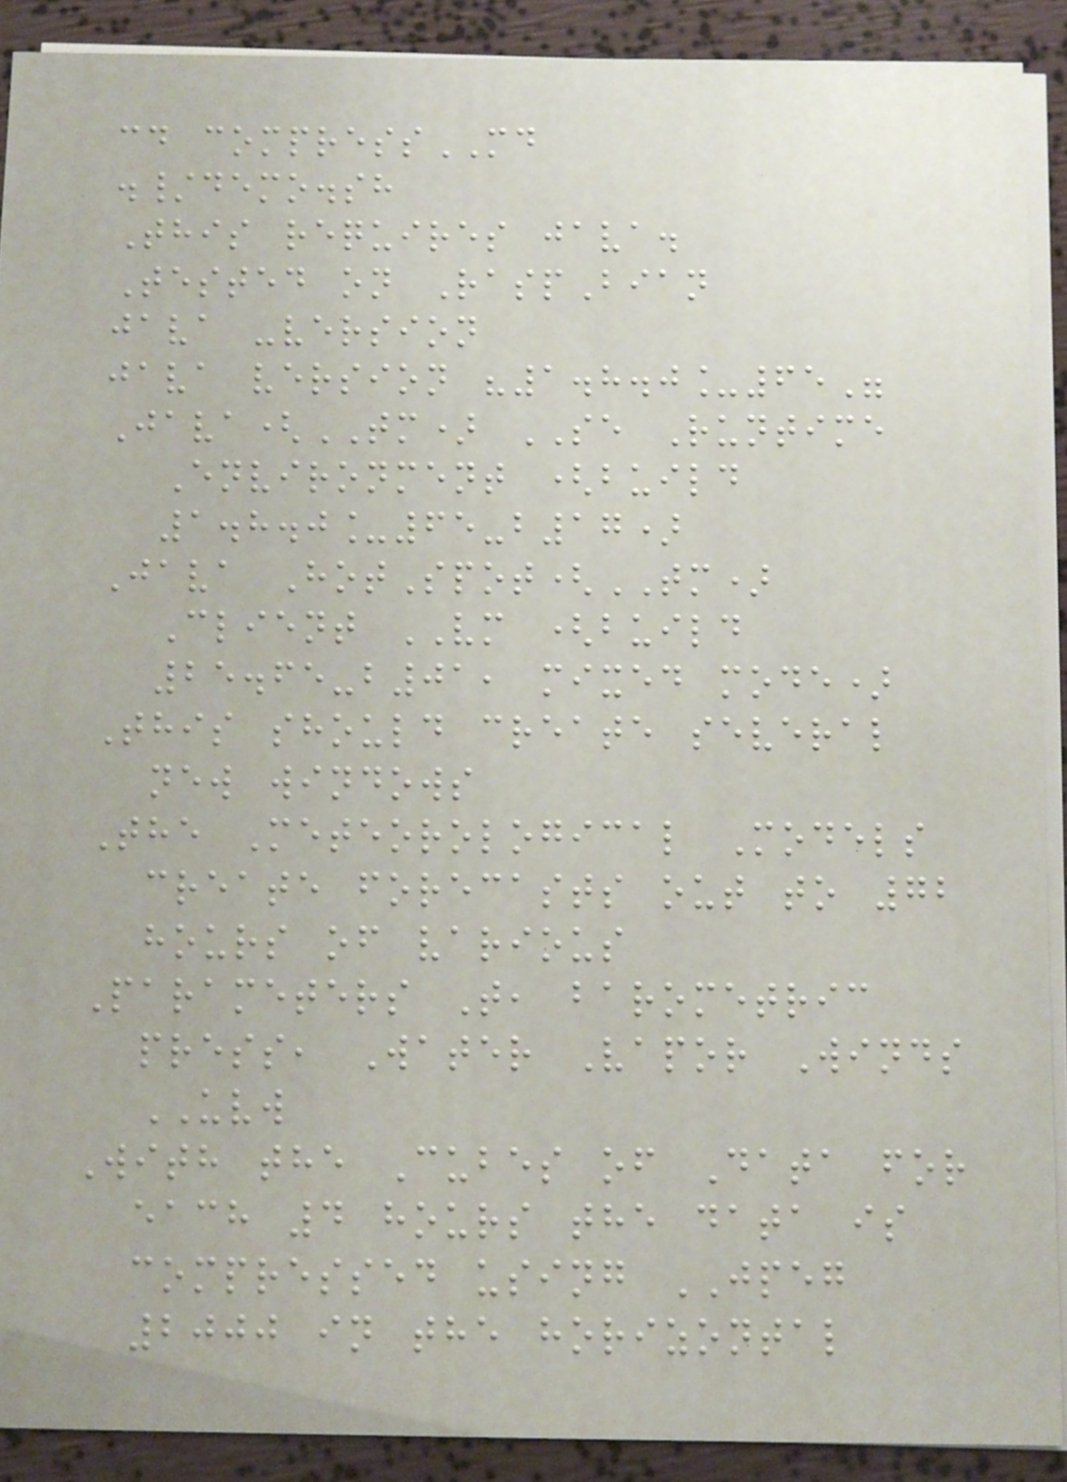cd compressMD
./demo.sh
This requires java.
Tested on RaspBian
java -version
java version "1.8.0_65"
Java(TM) SE Runtime
Environment (build
1.8.0_65-b17)
Java HotSpot(TM)
Client VM (build
25.65-b01, mixed mode)
This should create several
new windows
The Meteorological Models
create forecasts out to 72
hours of various
Parameters T, barometric
press, Water Vapor Winds
UVW
With the Cubes of Data for
each 4 hours the data is
compressed using JPEG
2000 in the horizontal
